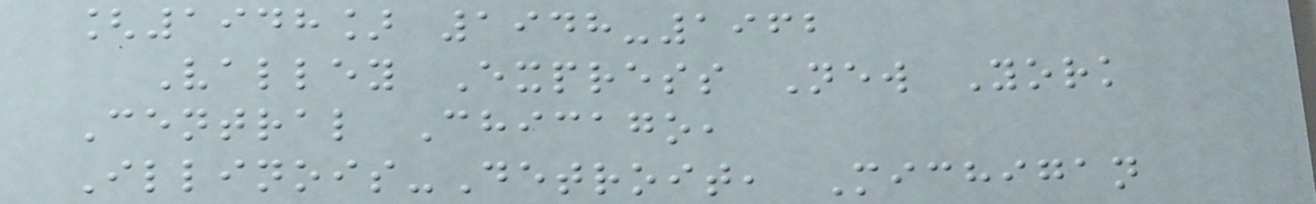[1948] 1948-1962
Valley Express New York
Central Chicago,
Illinois-Detroit, Michigan
